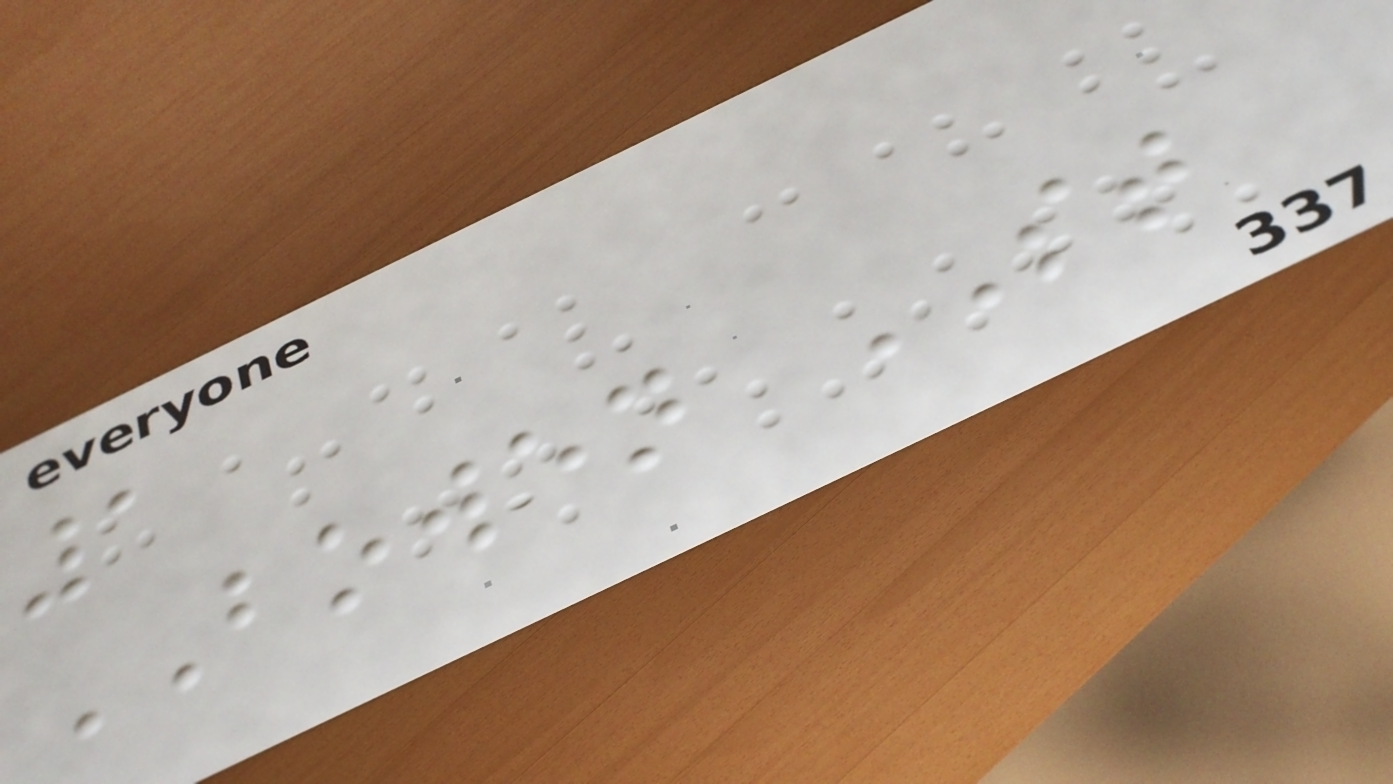1
BOWEN ST
